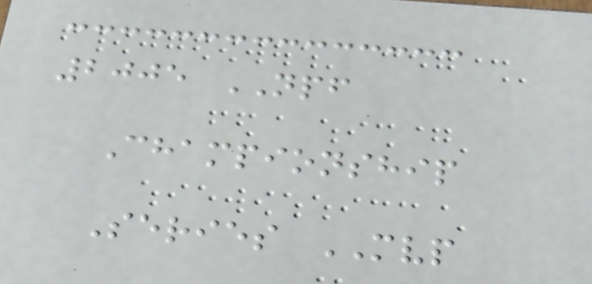2005 NPF
Championship
Series MVP
